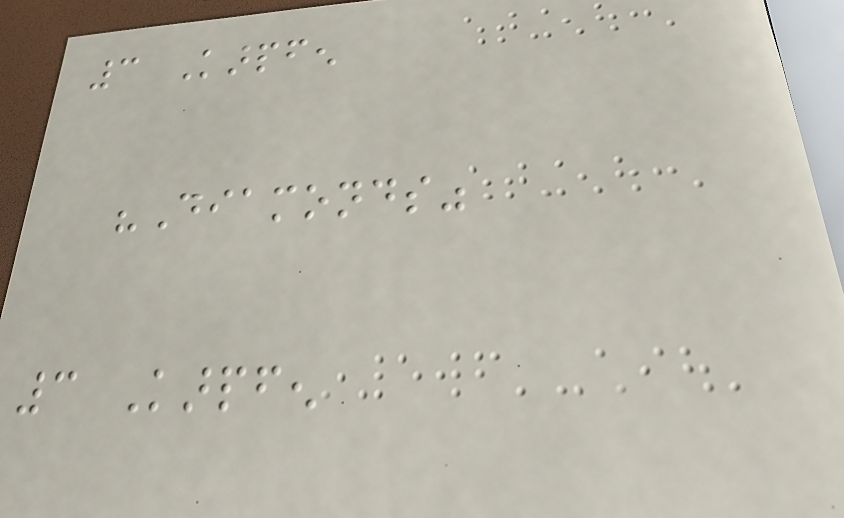3 Karpfen
"Diamonds"
3 Karpfen
